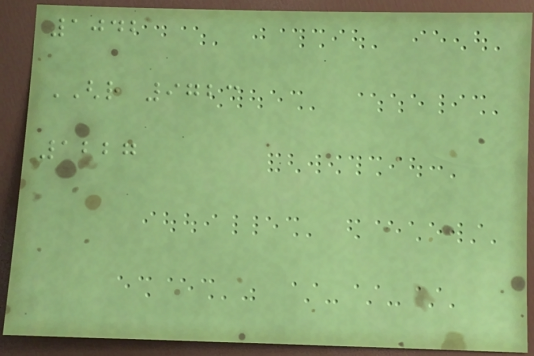1042
GHR 9723
1227
